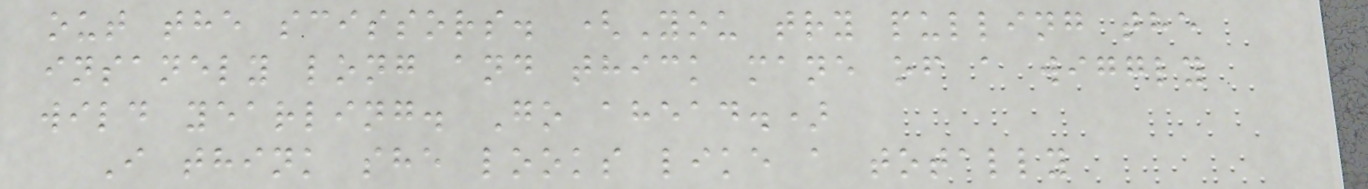out the scissors. (You try pulling the
insanely long and thick mane of a wiggly
wild yearling. Go ahead.)
I think she looks like a totally
